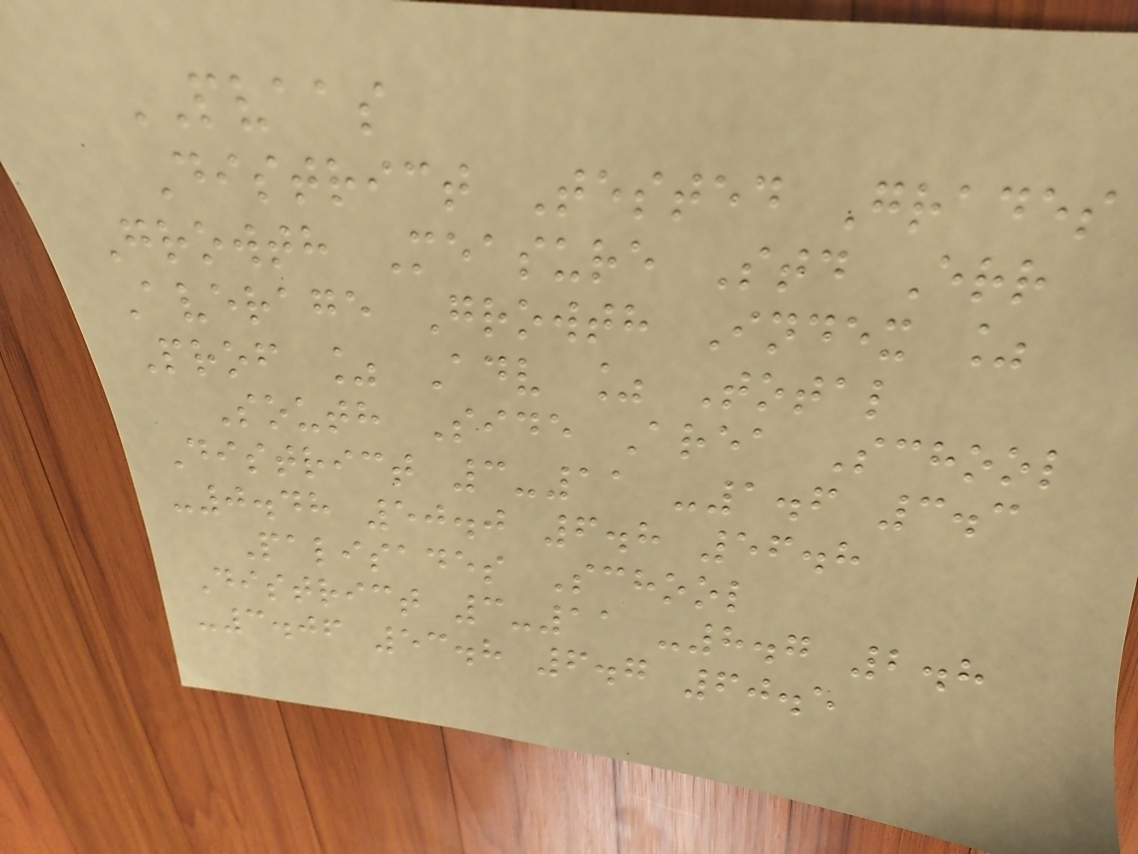PVAAS
District Tested Grades
Growth Measure Std Err
Average Growth Index %
Prof % Adv % Total
South Side Area School
District 3-11 -1.6 3.3
-0.48 50.0 6.8 56.8
Palisades School
District 3-11 -8.7 2.8
-3.06 53.8 6.7 60.5
